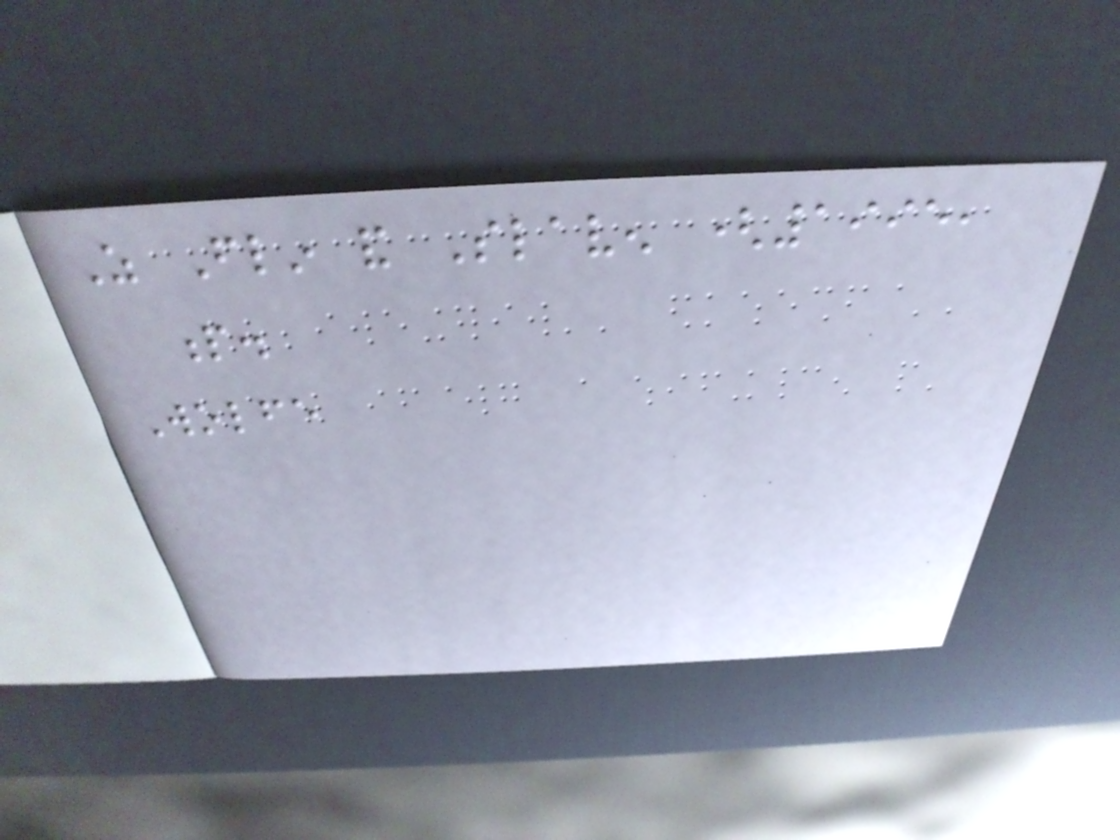As Flin and Slaven (1995,
p.
Wolfe
